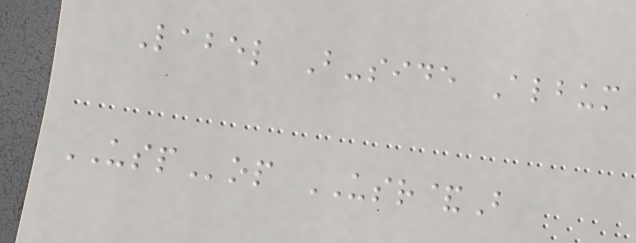Label B-side Album
USPop USR&B
